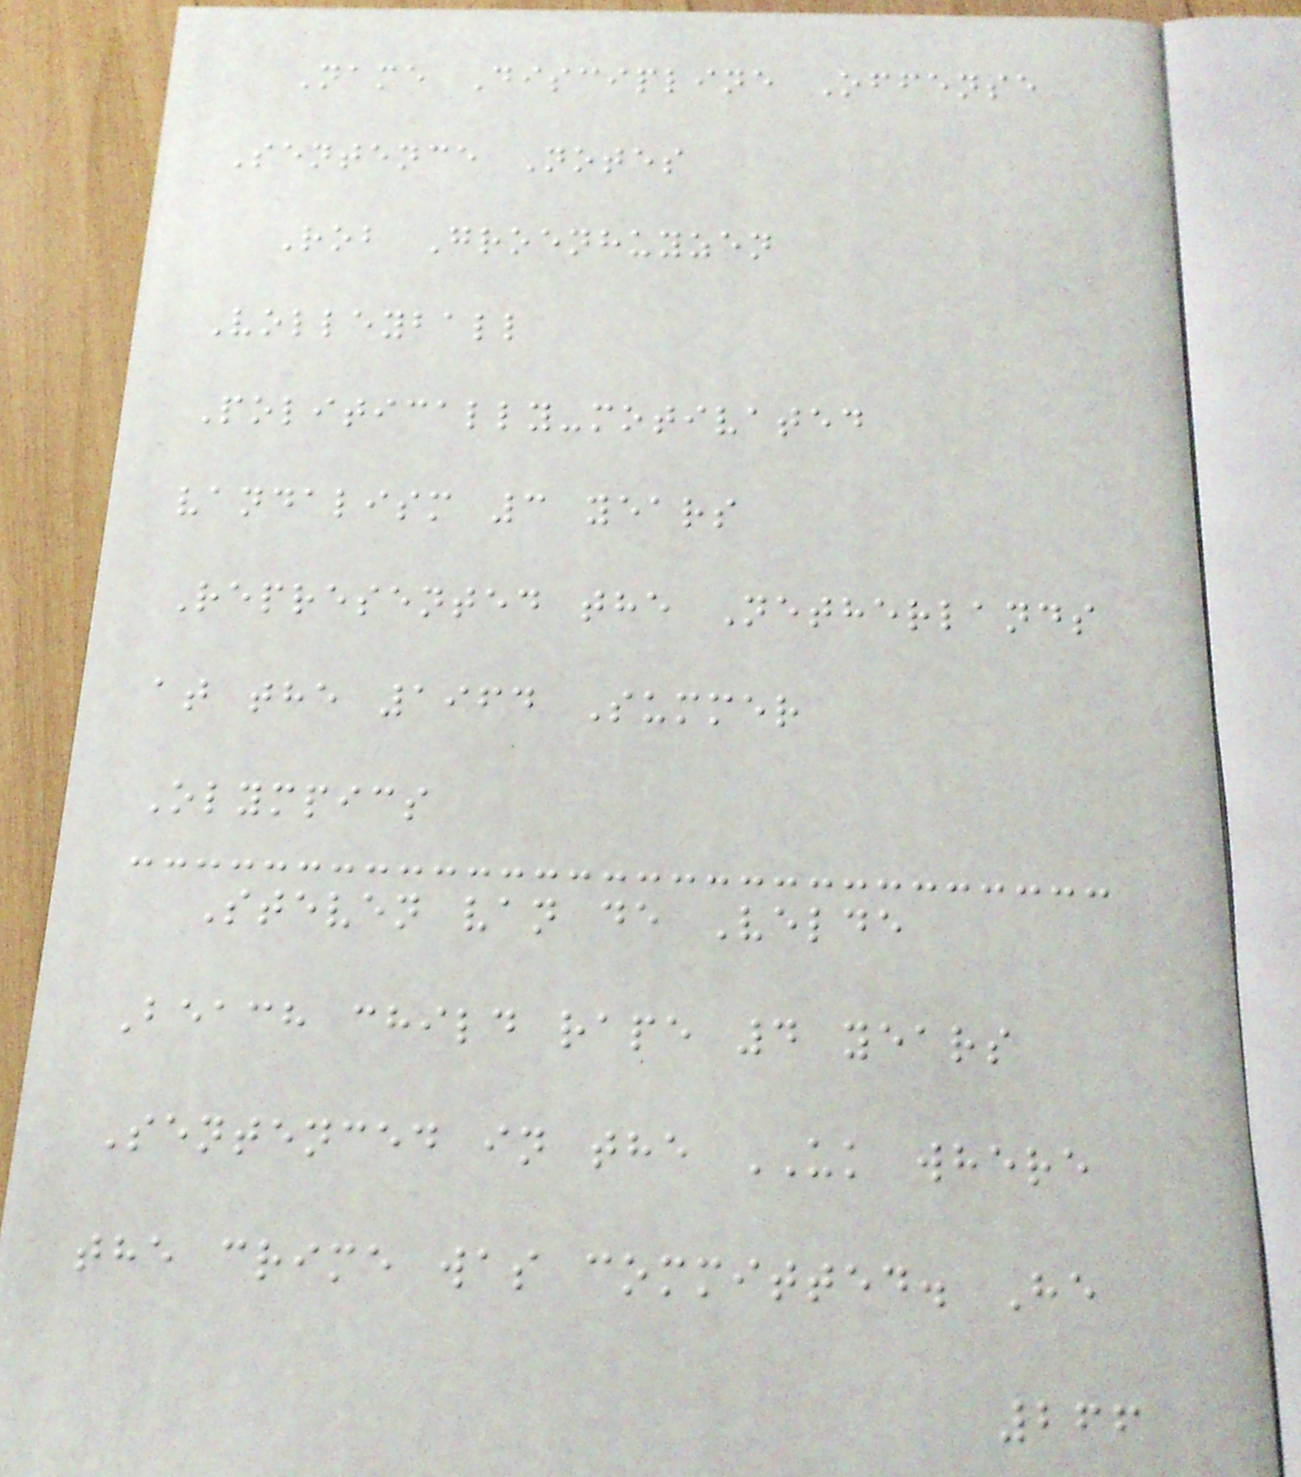Name Discipline Offense
Sentence Notes
Rob Groenhuyzen
Volleyball
Politically-motivated
vandalism 3 years
Represented the Netherlands
at the 1964 Summer
Olympics
Steven van de Velde
Beach child rape 4 years
Sentenced in the UK where
the crime was committed. He
266
